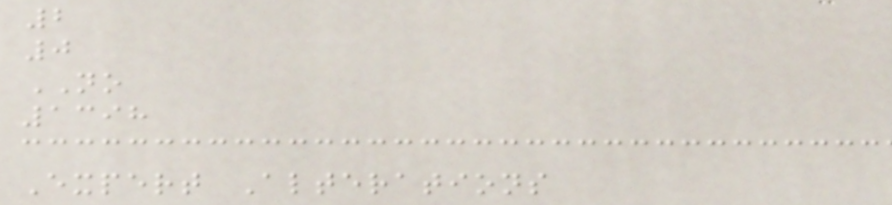2
0
NO
1398
Expert Alterations
